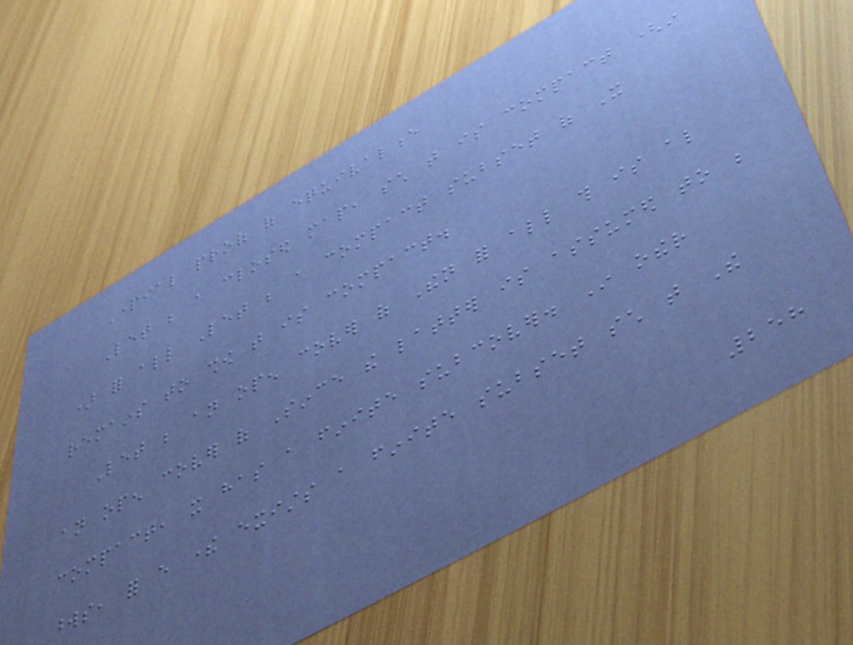Partial proof of equivalence
Let be a closed map, such that is compact (in
) for all Let be a compact subset of It
remains to show that is compact.
Let be an open cover of Then for all this is also
an open cover of Since the latter is assumed to be
compact, it has a finite subcover. In other
words, for every there exists a finite subset such that The
258
